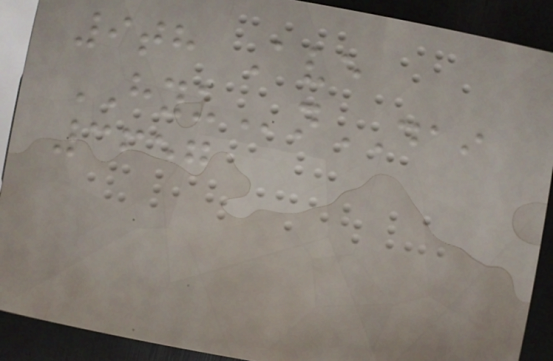9th Ave
HYUnDAI
3657
